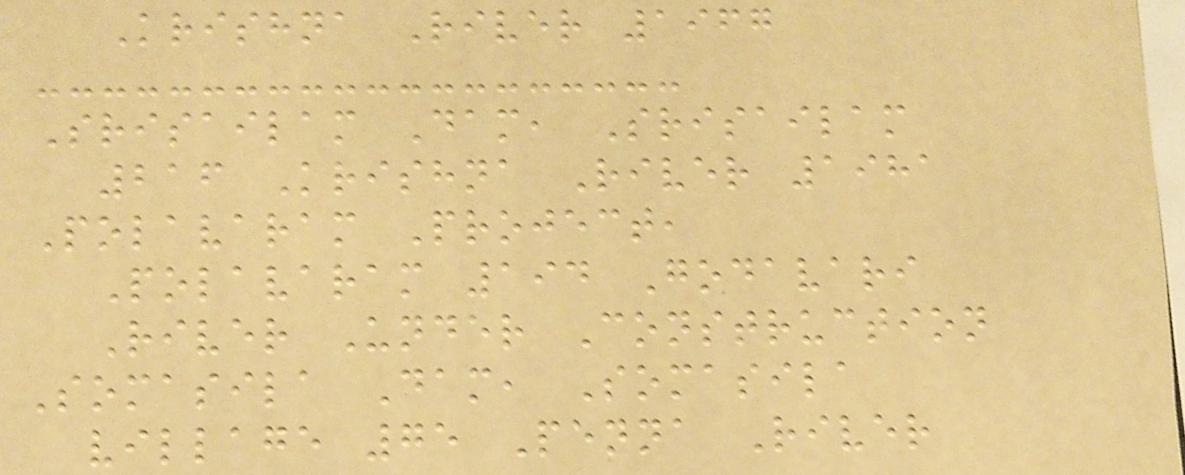Krishna River 1967
Srisailam Dam, Srisailam
216 Krishna River 1981
Polavaram Project,
Polavaram 194 Godavari
River Under Construction
Somasila Dam, Somasila
village 75 Penna River
